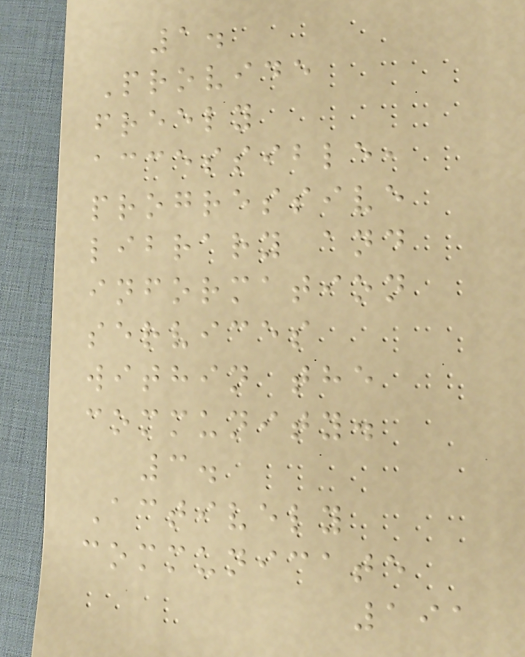1.
Provide
freely
accessible,
progressive
library and
information
services
within the
community.
3.
Actively
communicate
191
